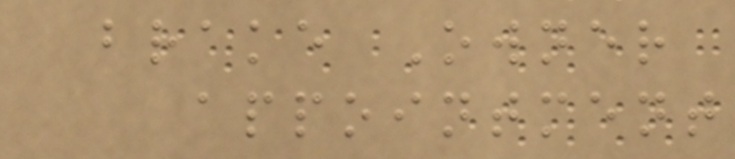brake Owner
appointment
